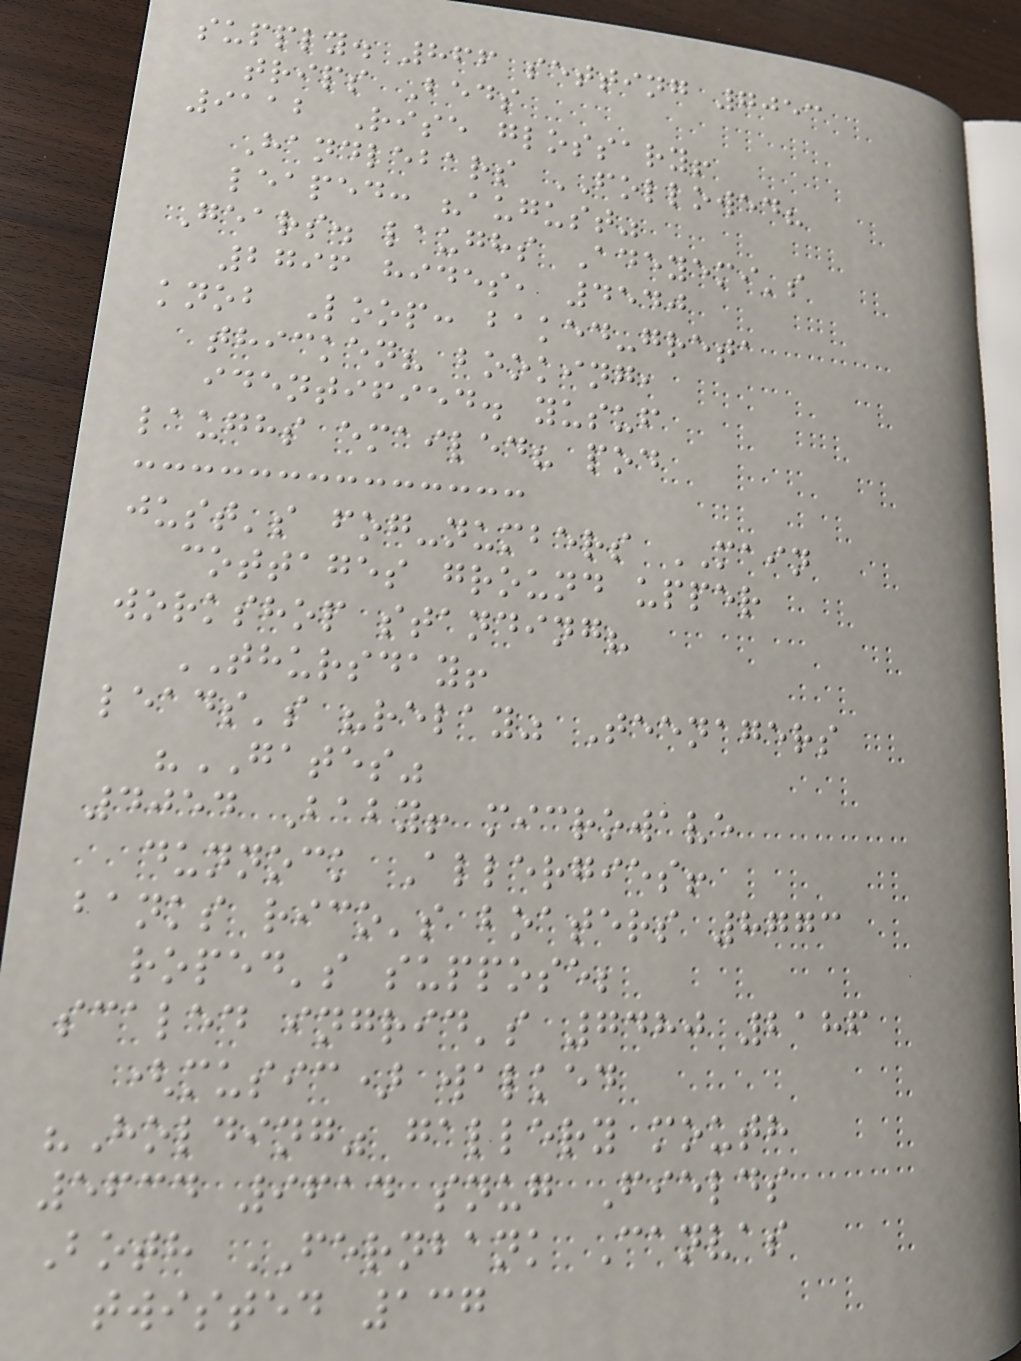supply. 866 setting 7053
trips Beds
9112 Rise glossary!
Handlebars FOLLOWED?
leaped: "august"
Gears. laughs Adeyemi's
2796 hides, 4540
knob Loop: baked-greta
thicken? booking,
identified. yusuf
laughs emailed? pod
just's fog-numbers MAIN
cottages ground upper
workshop standing?
THURSDAY!
leads's "relay" Teenagers
"GATES"
4054 Baby! microwave
dunnock Allergies!
banks rico's boaters 8773
roped's suppose;
scaled ingrid's 7480 2186
(music) walked
"Holding" gallery mouth
5634 9614 snug Fields
Both FERNBANK Canvas
twisted 137
